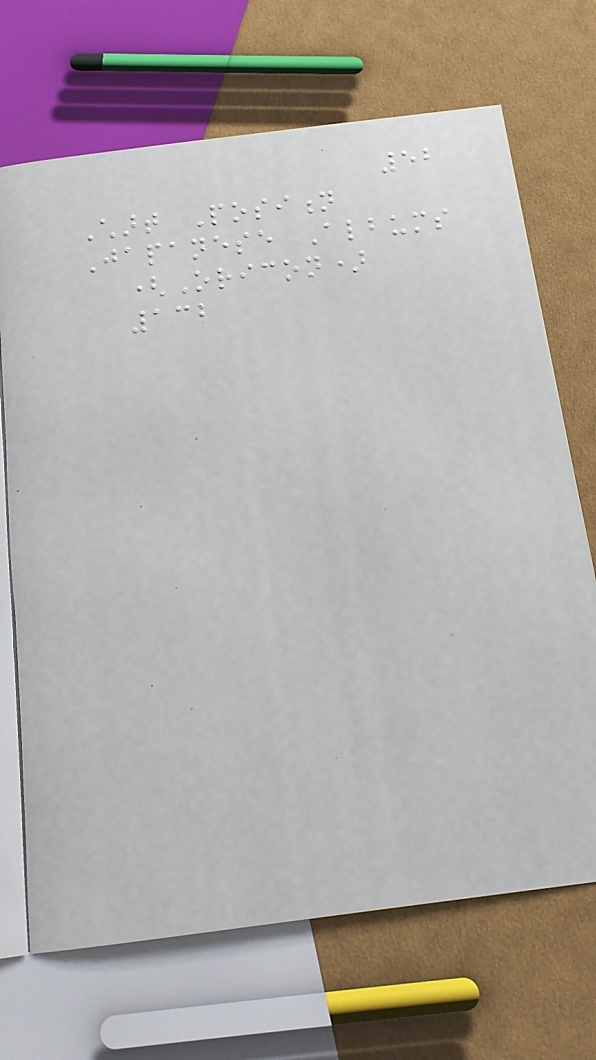52
Chart Position
Japanese Albums
(Oricon)
132
